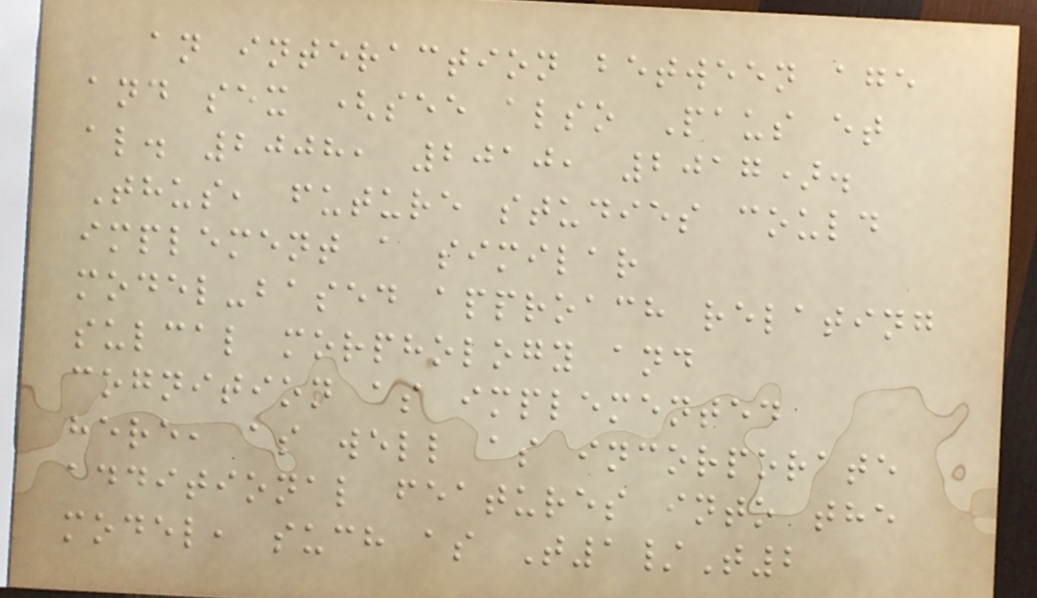an interaction between age
and sex (see also Paus et
al. 2008, 2010, 2017).
Thus, future studies could
implement a similar
model-based approach relating
sulcal morphology and
cognition as implemented
here, as well as incorporate
additional features into the
model, such as T1/T2
